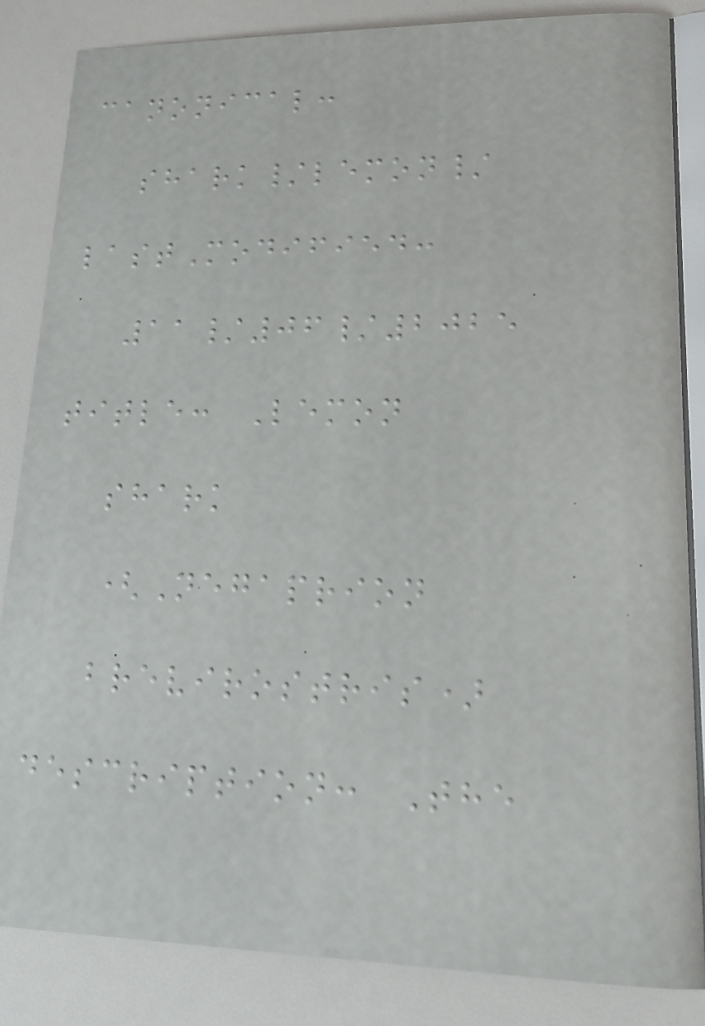canonical:
shark/lemon/
lastModified:
11/06/2025
title: Lemon
shark
(Negaprion
brevirostris)
description: The
